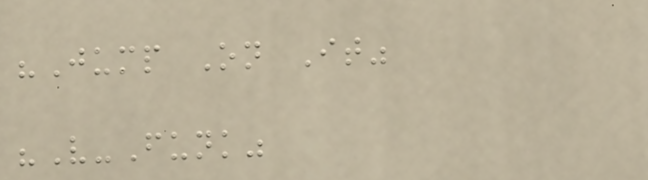"Jump On It"
"V-Funk"
